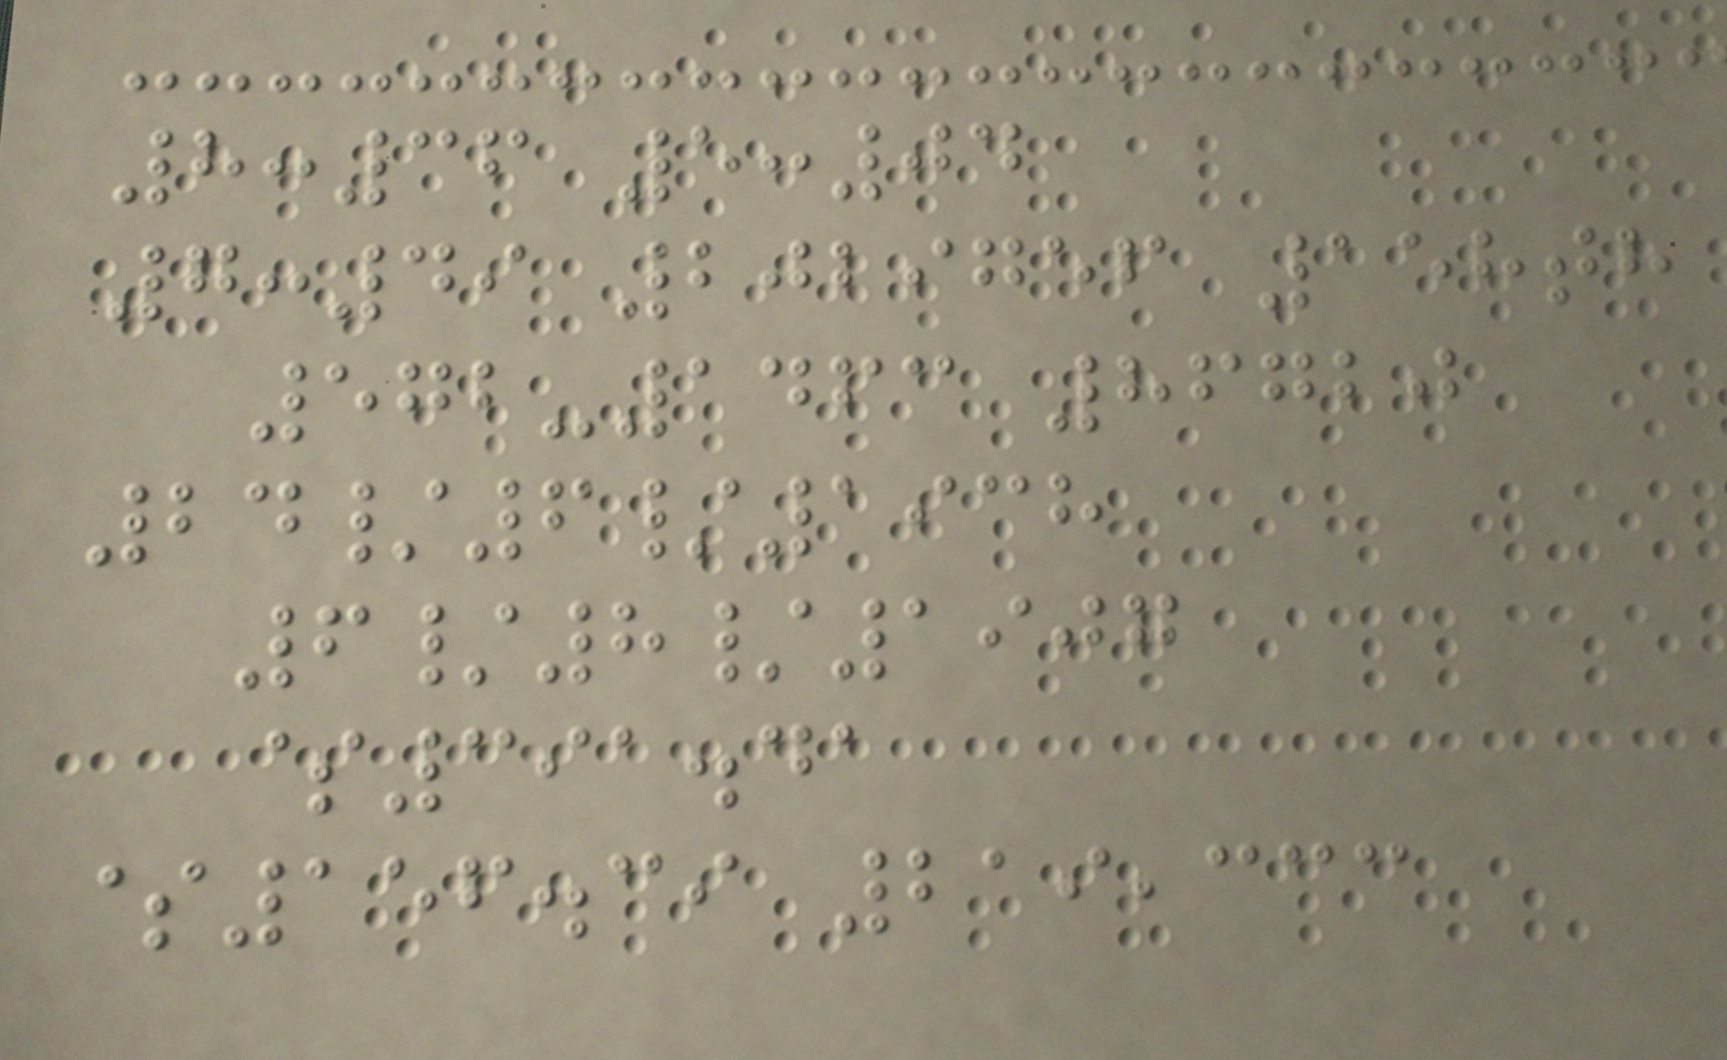8:36 5:04
7:49 2029756 158th
572-1463 86720
24/6/1938
6/8/1907
$391.41
$156.39 219,333
